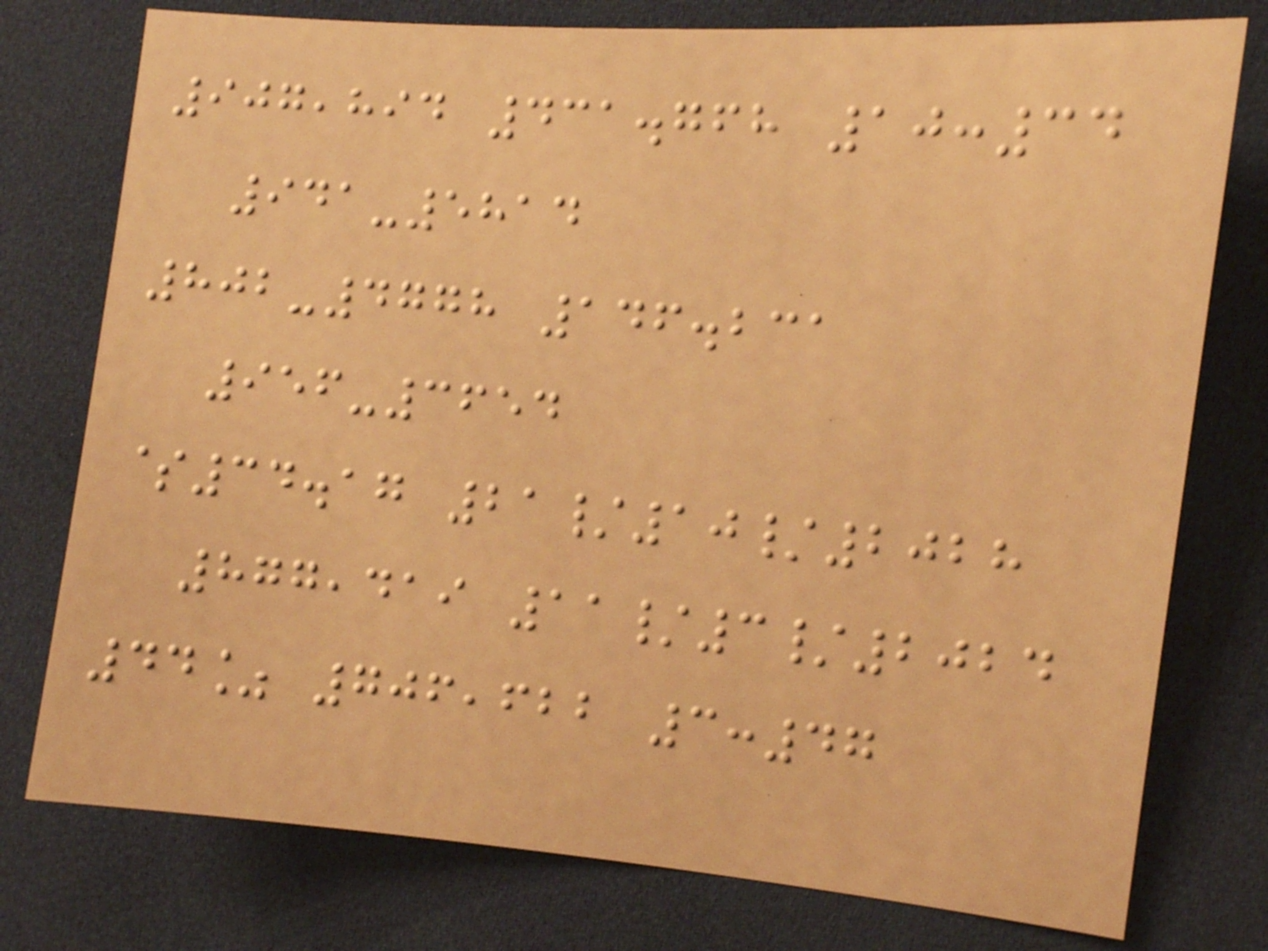907,894 431.768 10:34
941-5814
802-4778 146.231
956-3654
$34.17 21/10/2028
877,419 11/3/2024
44% 706,622 3:47
